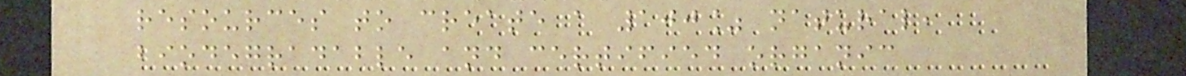resources to create a 100% natural,
biodegradable and certified organic
